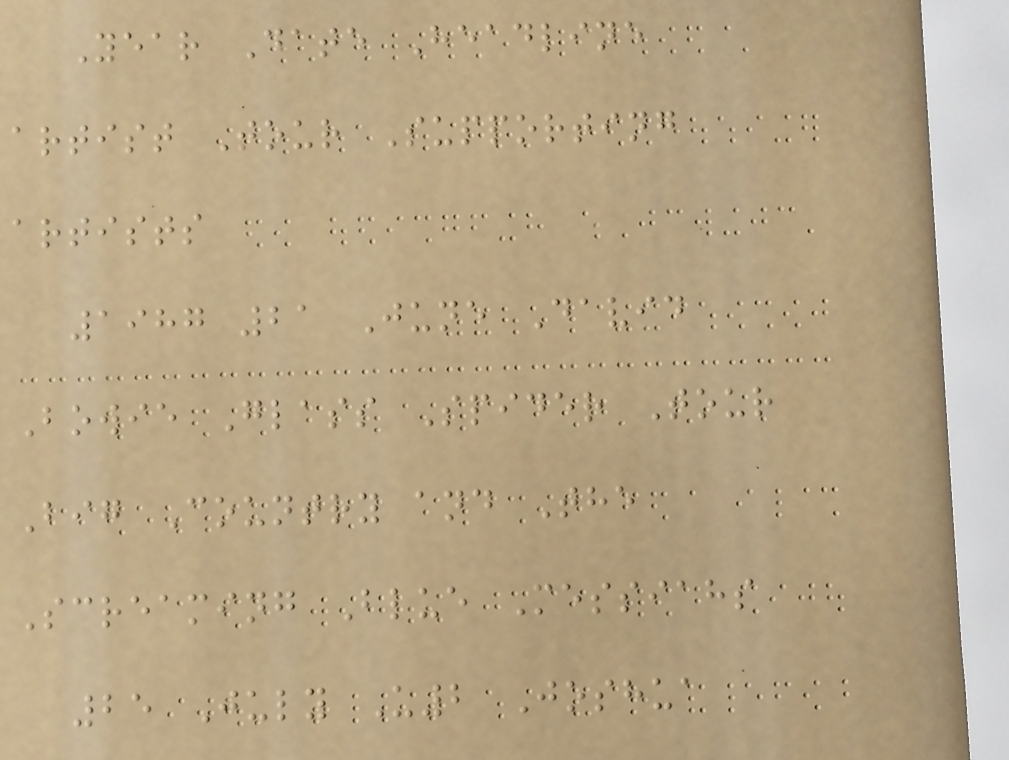Year Date Headline
artist Tour Supporting
artists
1987 21 June David
Bowie Glass Spider Tour
Big Country and The
Screaming Blue Messiahs
25 July U2 Joshua
